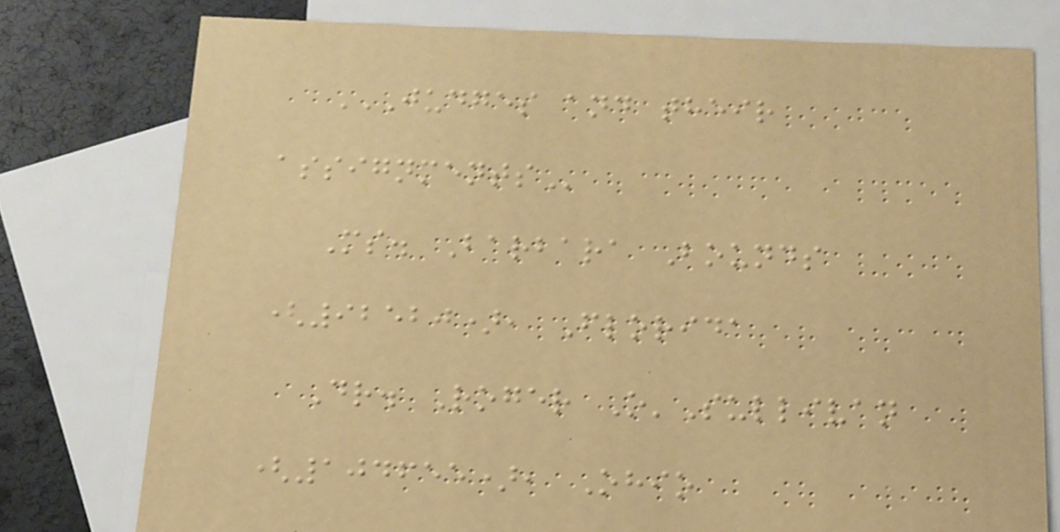JUDGES AND THEIR
ASSIGNMENTS
Ms. Barbara Bounds
(92520), Florida
Dr. Roger O'Sullivan
(104655), Ohio
